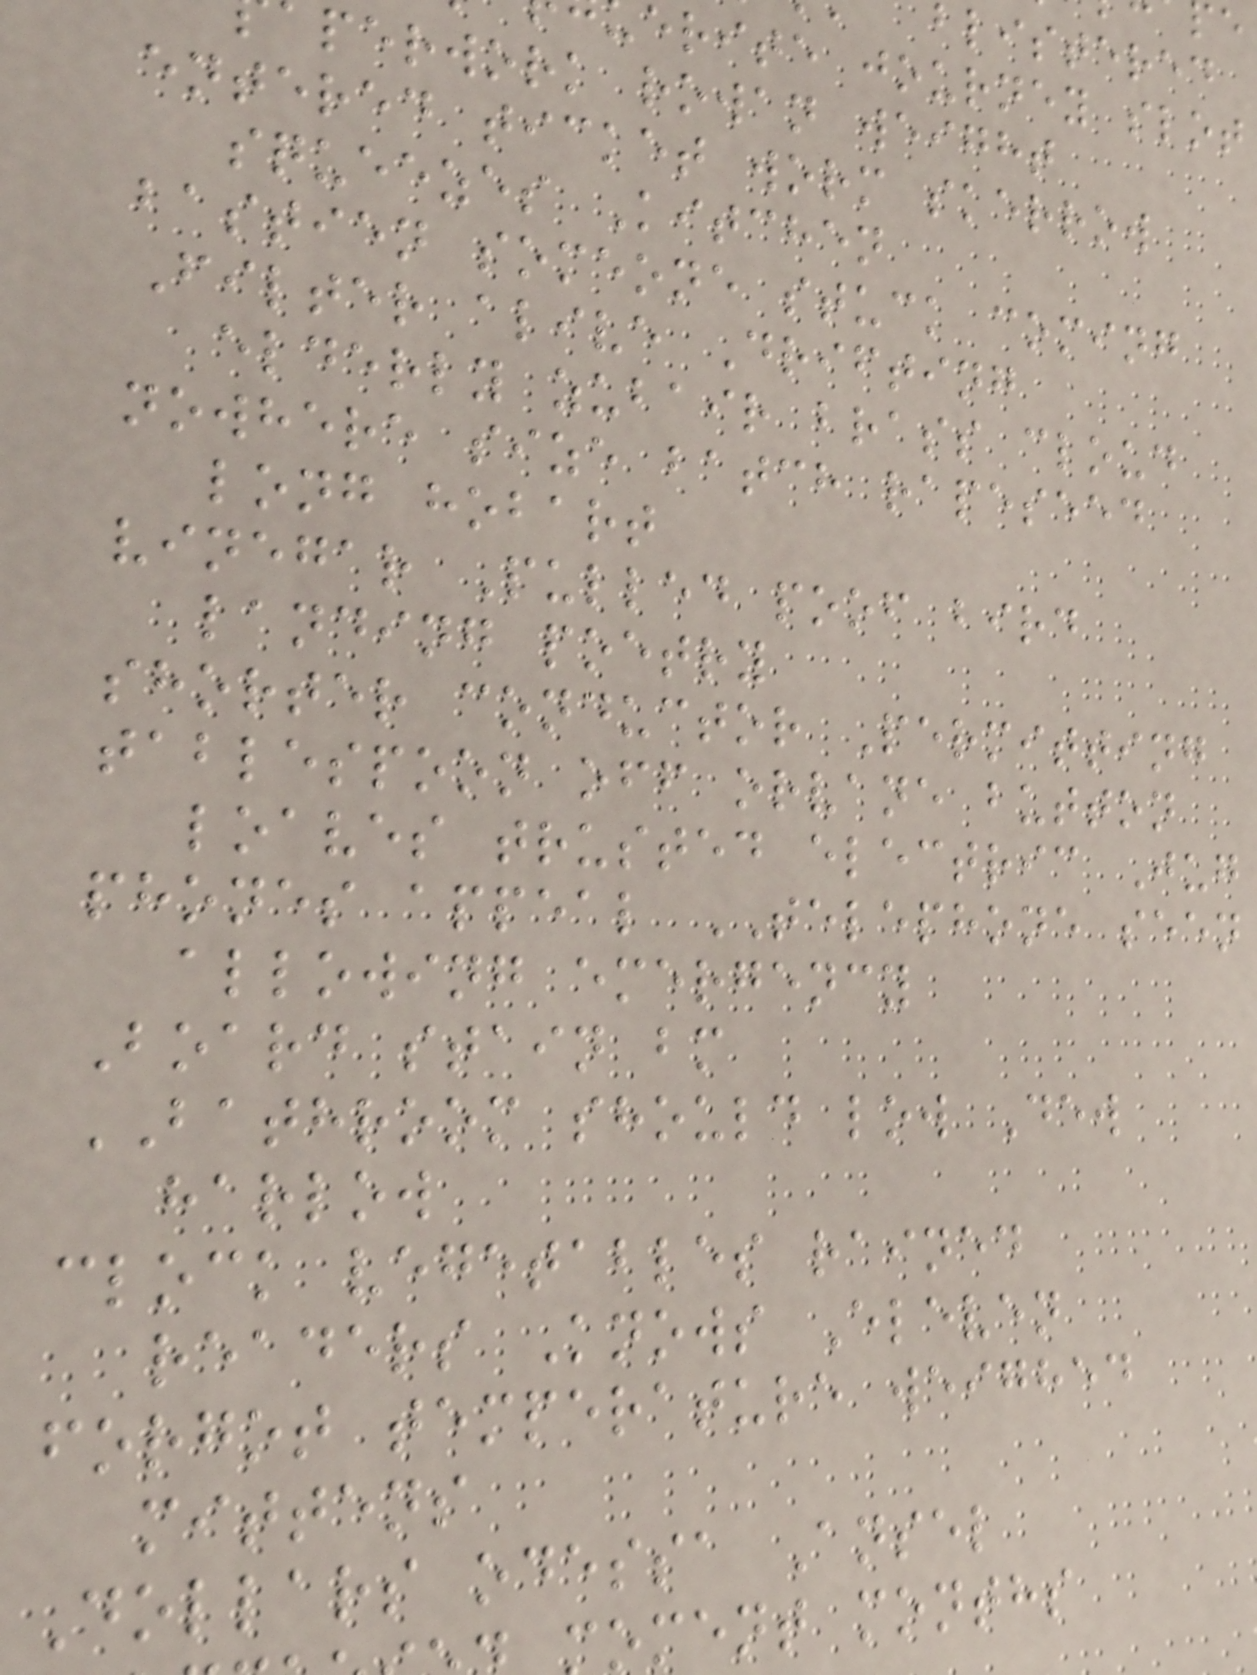blistered
erite journey slot
perwork rowan weight
entered ticket worm skerrow
squeezes Kitchen
bastien someone stuck coming
Filter alive Drifting
elderly zubair brass cloud
nowhere size batch rapeseed
long hobart
vinegar Pulled poof bird
landing poetry
shorter conductor Permitting
tablespoon off orvane button
loaves trusted electric Jug
phones appeal TELEPHONE seen
allowing emergency
Board stain bm
BATHROOM should low Dew
harlow
clock vegetables rained
readers Knows Eleven
forgot temperature weighed
mittens
Dollars odessa Ansel
oment months
